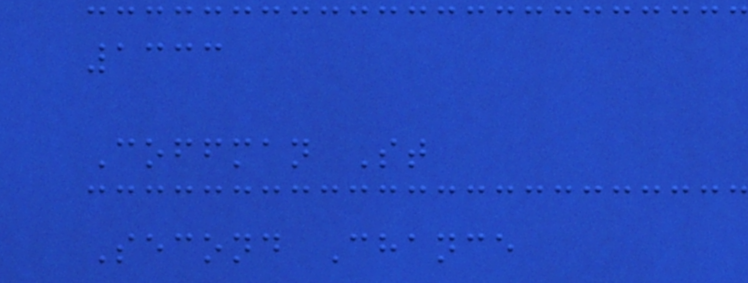1333
Coffman St
Second Chance
